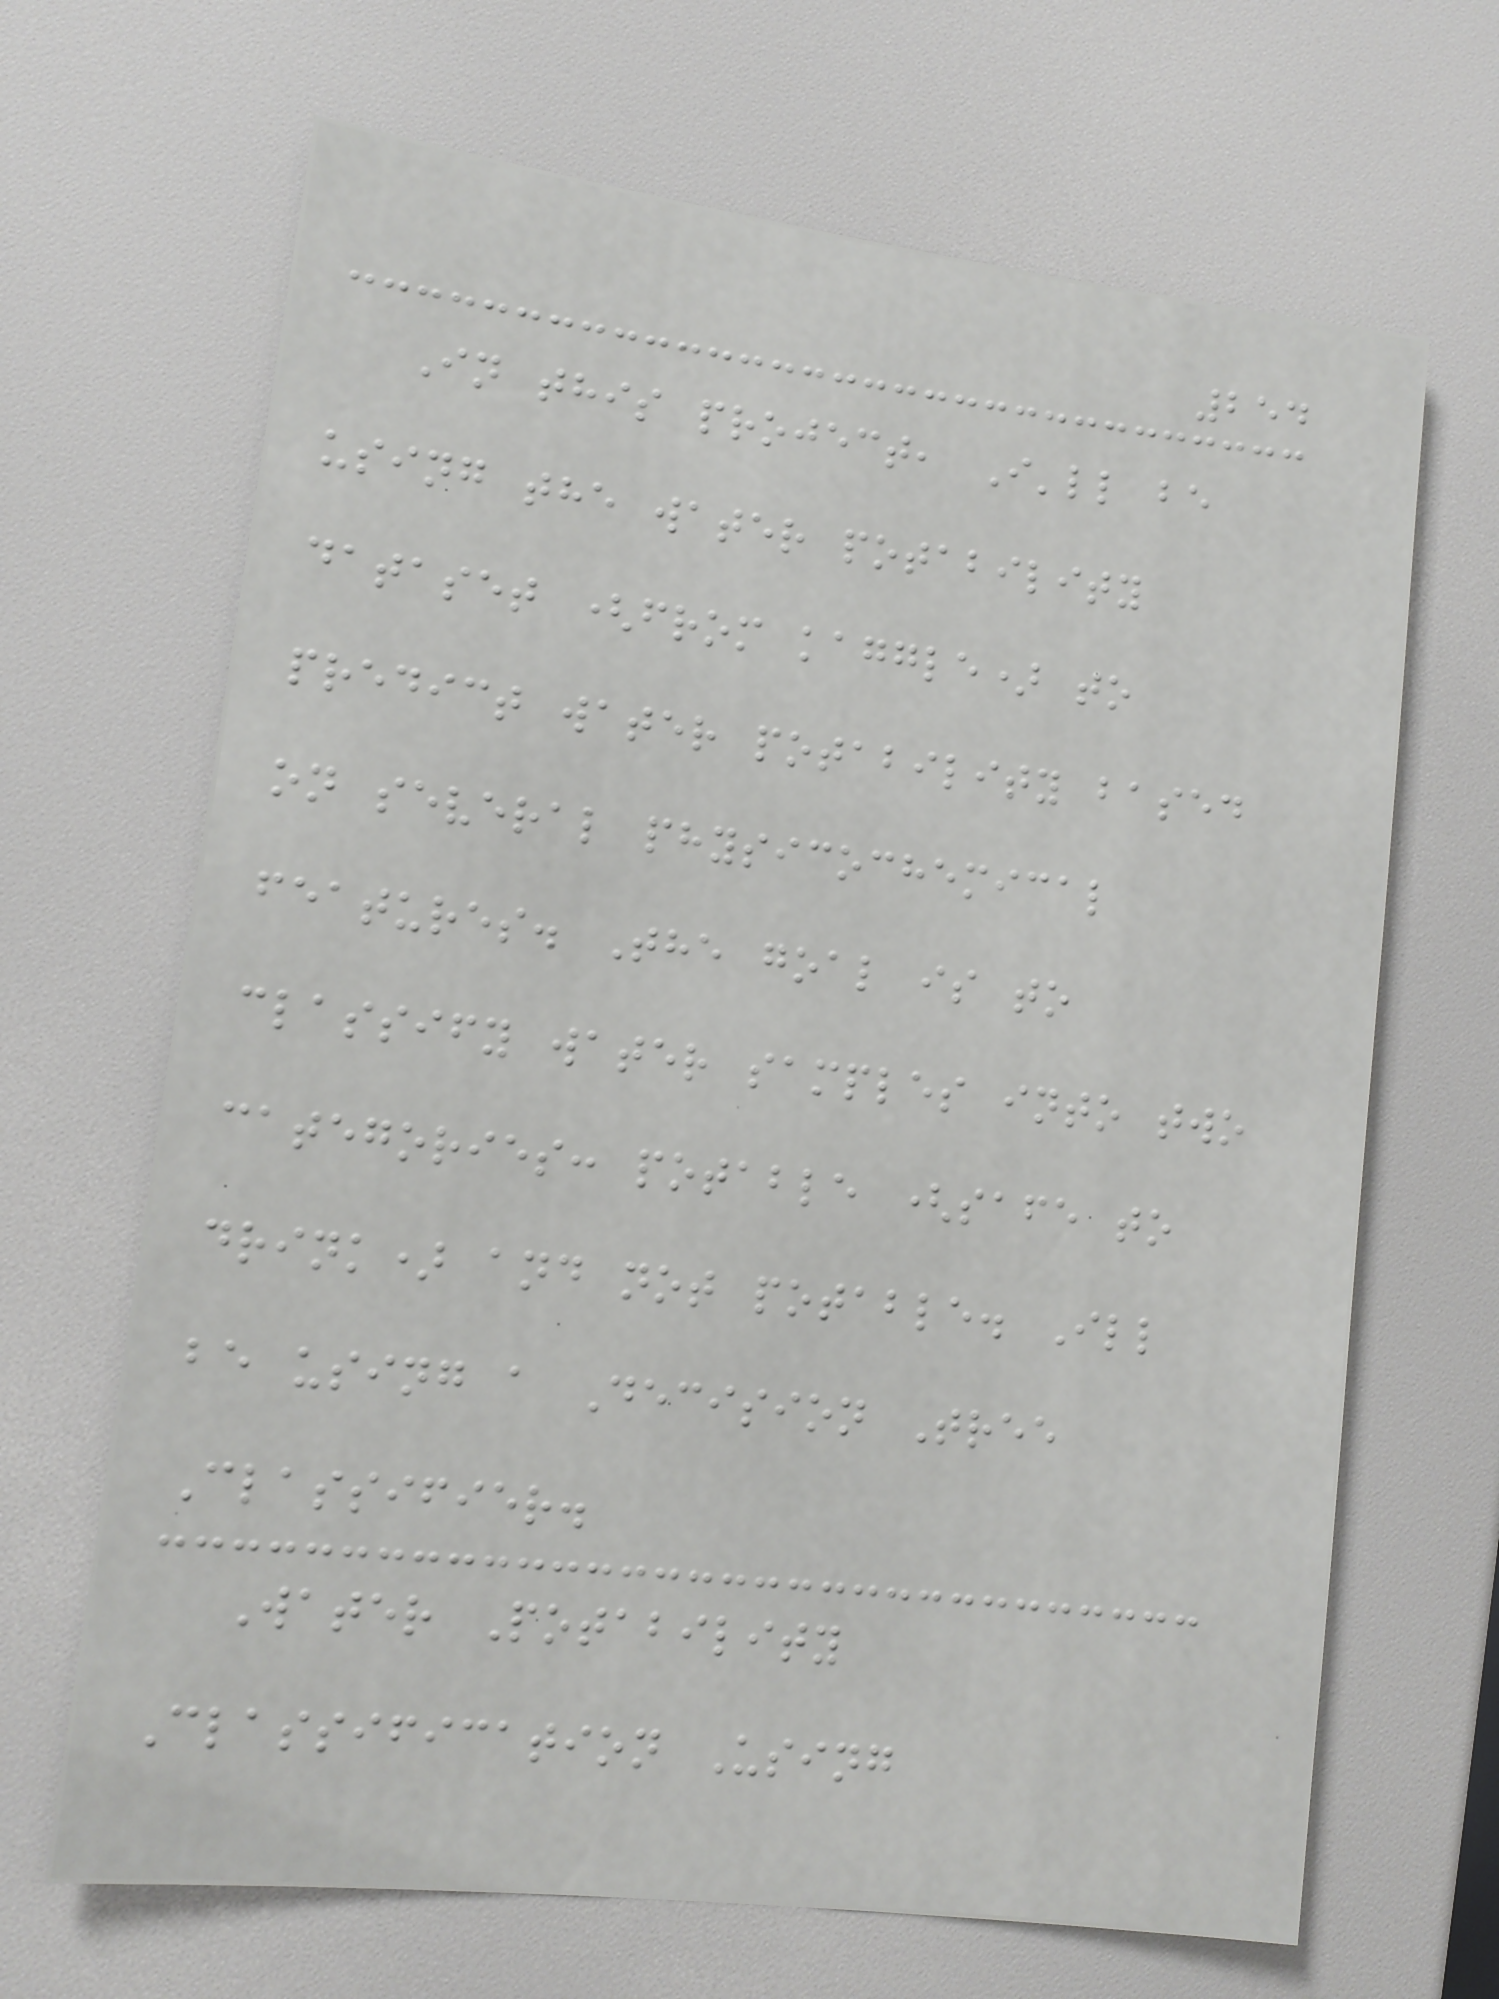254
In this project, I'll be
using the water potability
dataset (from kaggle) to
predict water potability based
on several physicochemical
features. The goal is to
classify water samples into two
categories: potable (safe to
drink) and not potable. Ill
be using a Decision Tree
Classifier.
Water Potability
Classification Using
